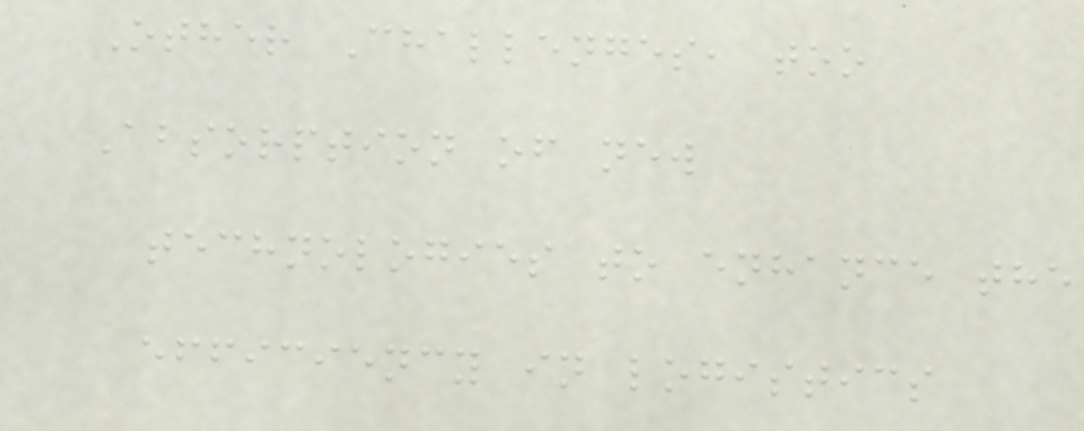Other Challenges, too
Absorption of new
technologies to enhance the
efficiency in logistics
